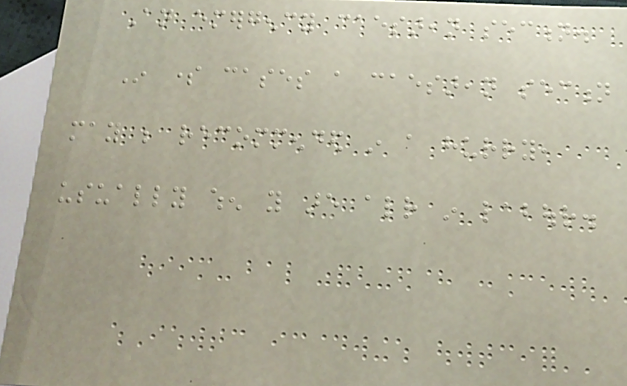An emergency caesarean section.
In some cases a caesarean section
may be recommended in a hurry,
usually when you are already in labour.
